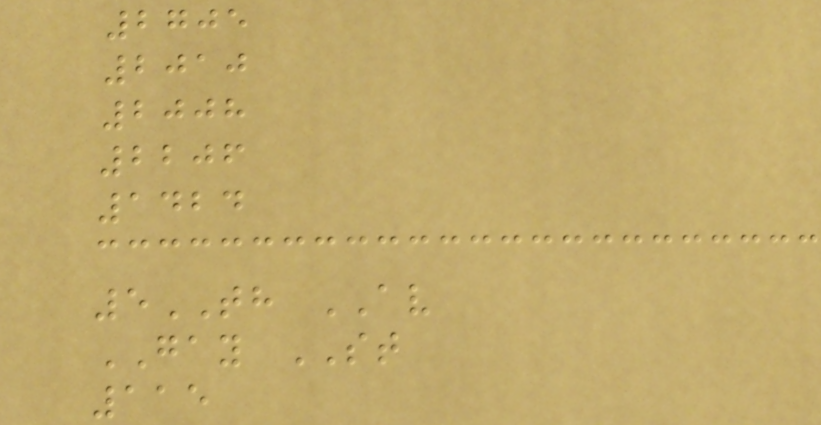2705
2010
2008
2206
1424
5TH AV
GAY ST
115
